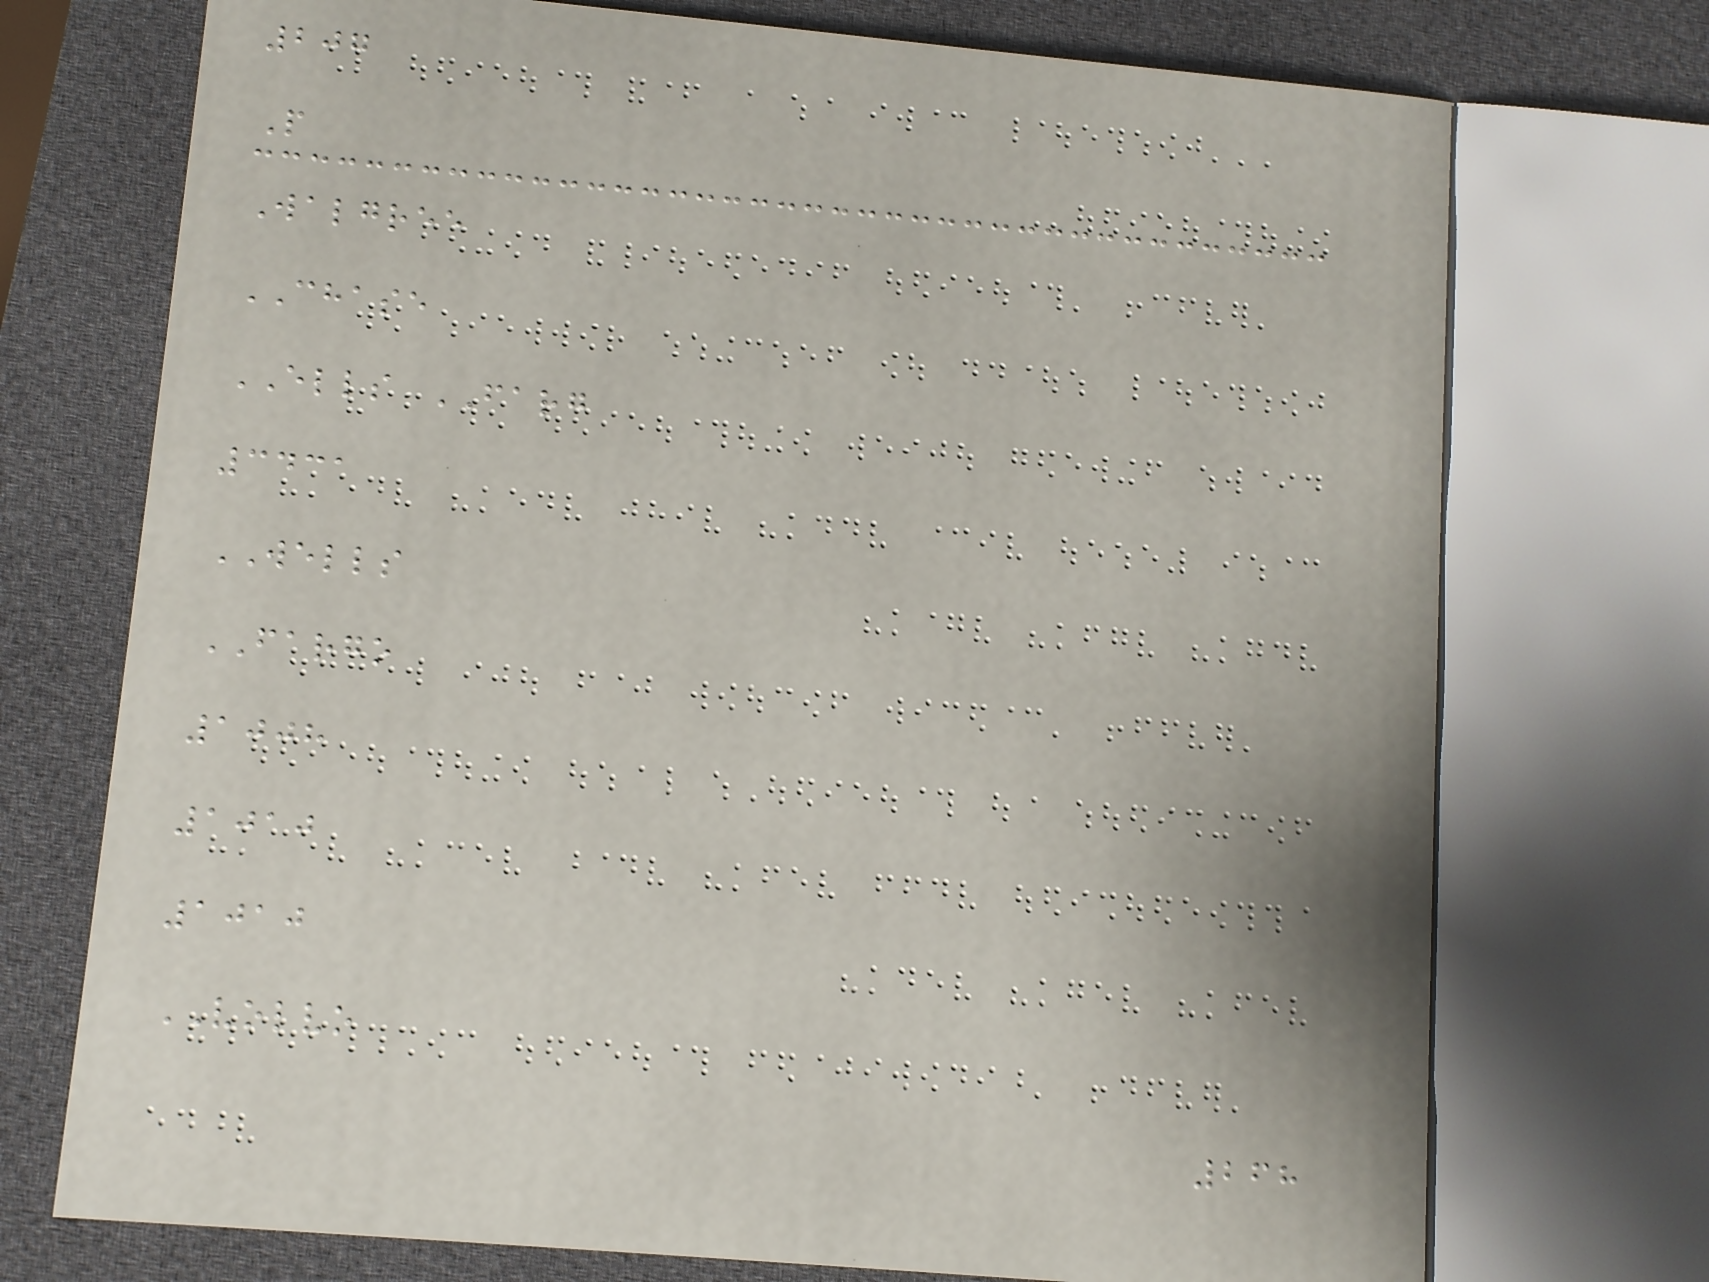207
P
Walgree
CHASE
ELLS FARG
3431
WELLS
FARGO
1008
1010
1010
VOLVO
268
